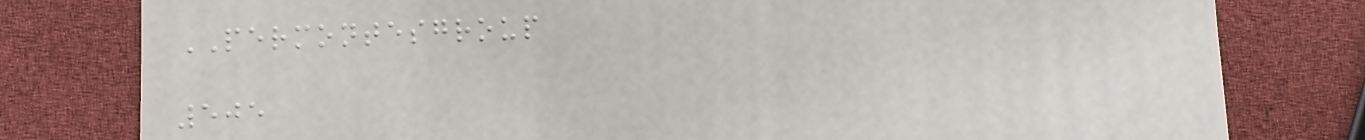PERMONTESGROUP
505
